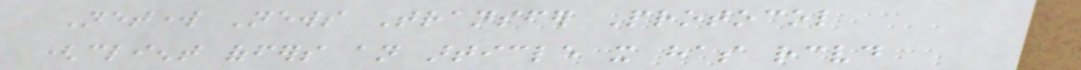Network News Transfer Protocol
(client offers an article it has received
